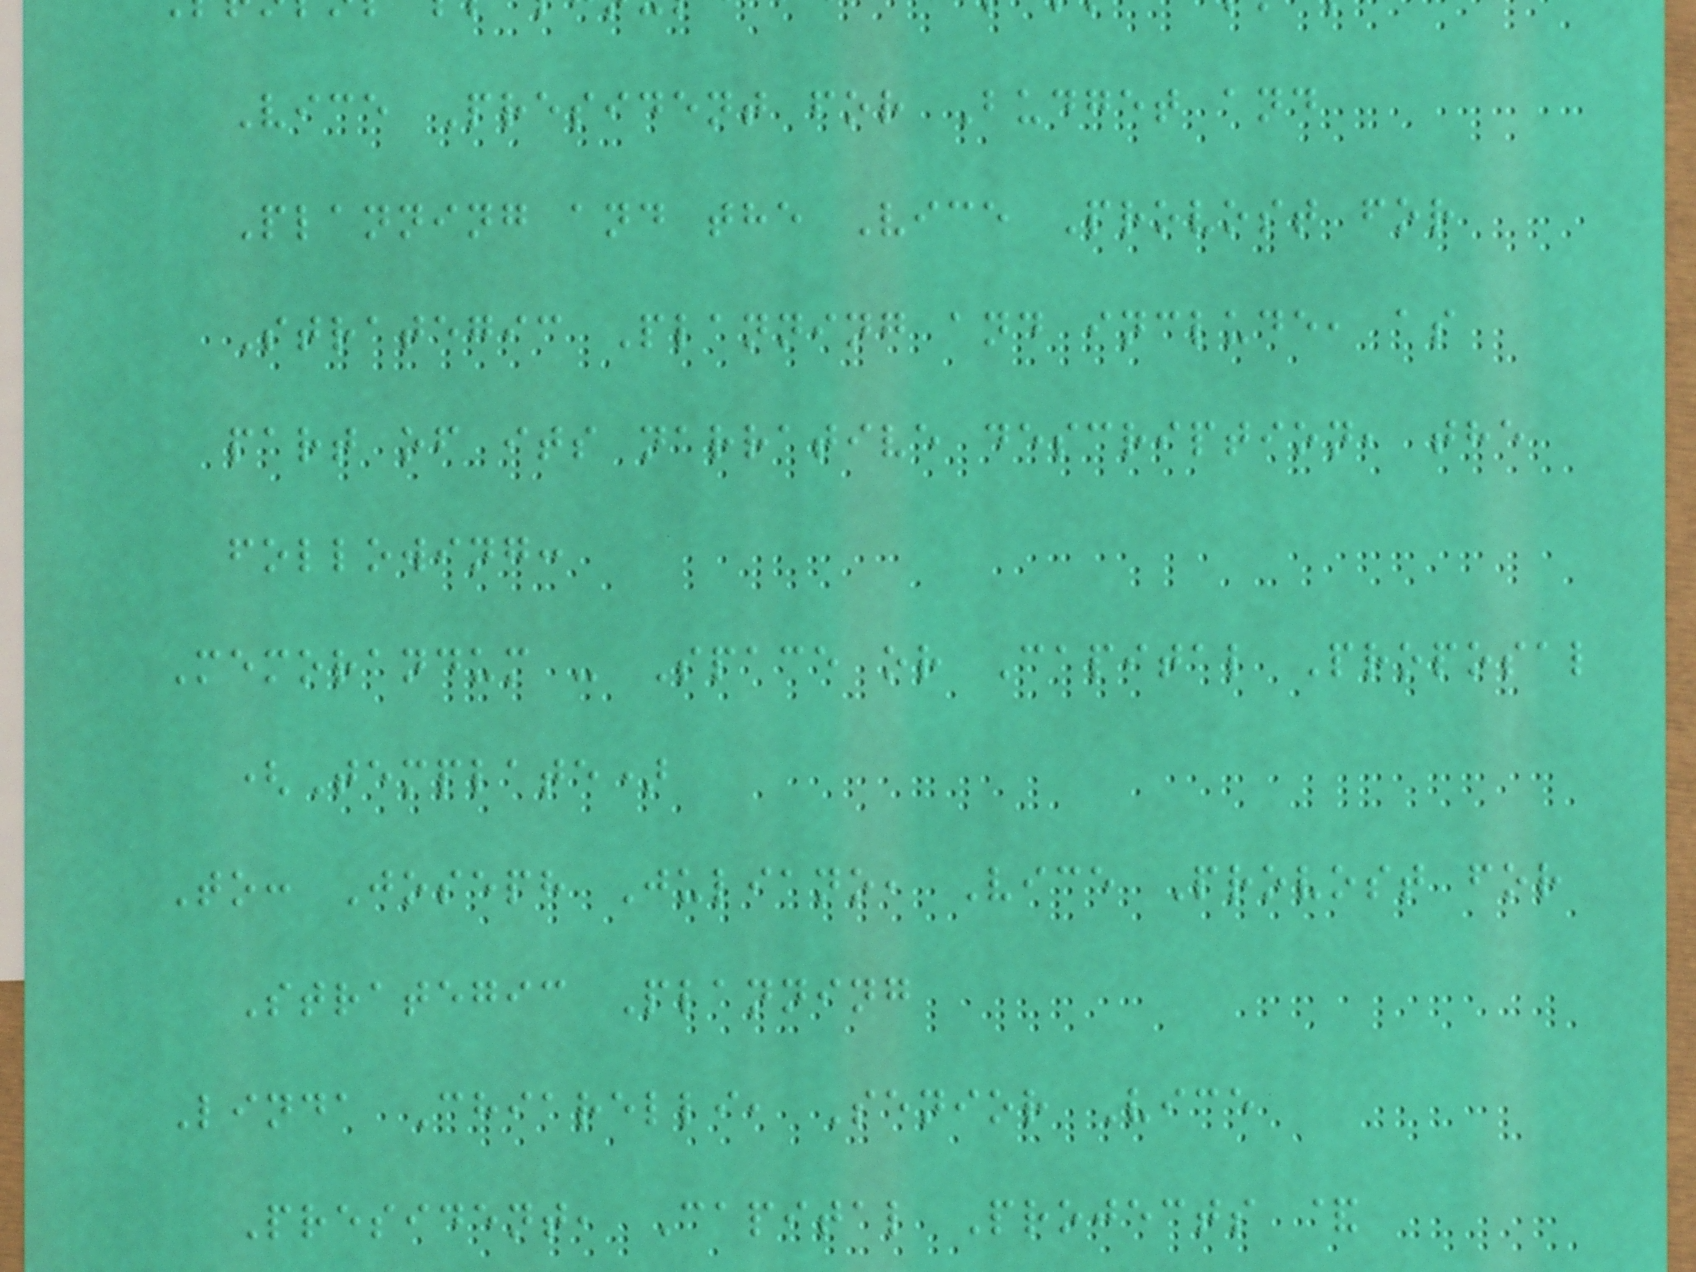Vice President for Budget and
Planning and the Vice Provost for
Strategic Planning and include, as
part of its narrative description, the
following:
Memorandum - Space or Capital Proposal
(Template)
To: Joseph Juliano, Vice Provost for
Strategic Planning
Linda Chiarelli, Senior Vice
President, Capital Projects &
